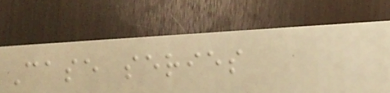Case series
